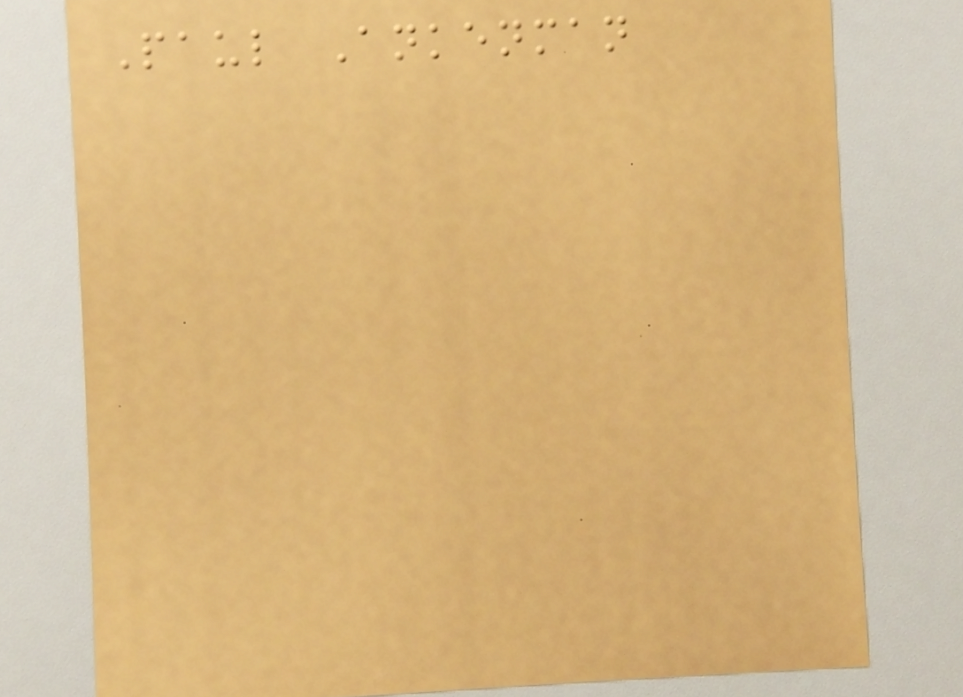Paul Ankenman
